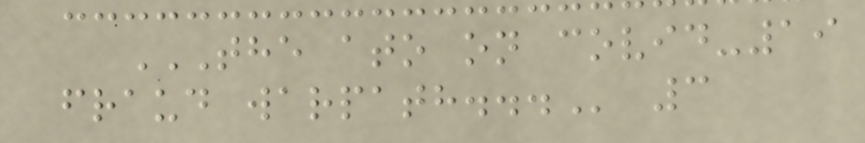THE ATO ON COVID-19
FRAUD WARPATH... 3
